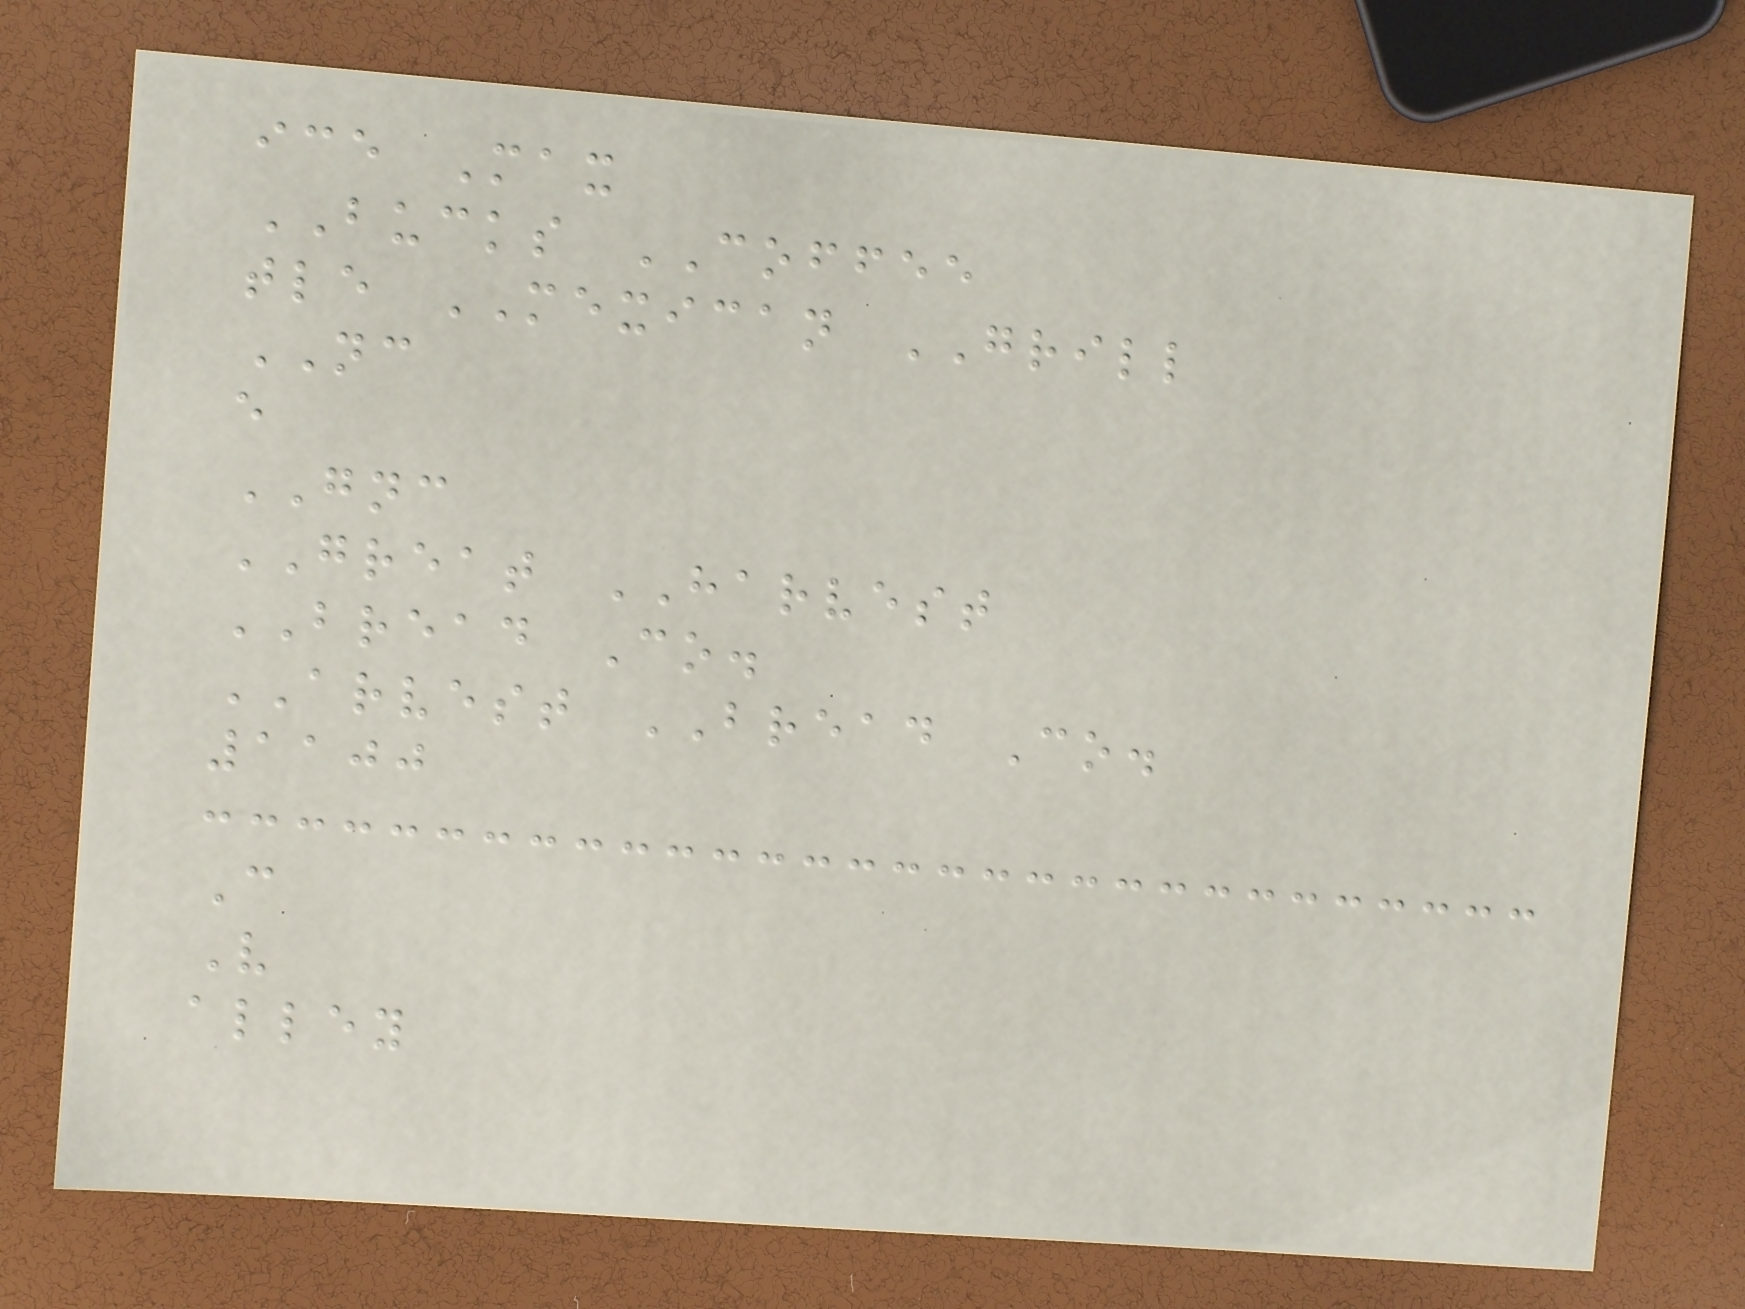ice Max
BUCKS COFFEE
tle MEXICAN GRILL
NC
e
GNC
GREAT HARVEST
BREAD Co.
ARVEST BREAD Co.
1100
C
V
alley
